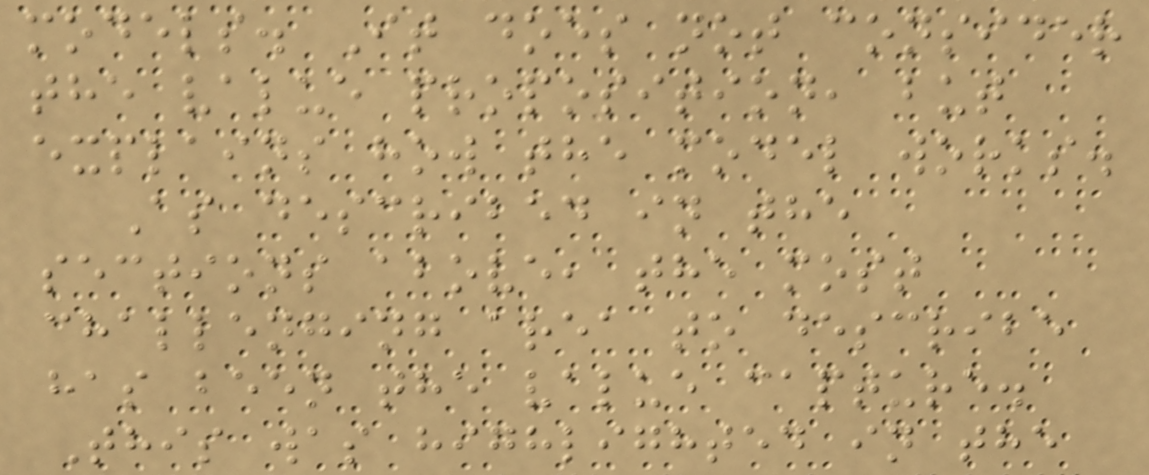models. It does not consider
the value proposition, but
explains how the model works.
As described in the
sections above, the most
challenging area to describe
has been the value capture.
This was highlighted in the
